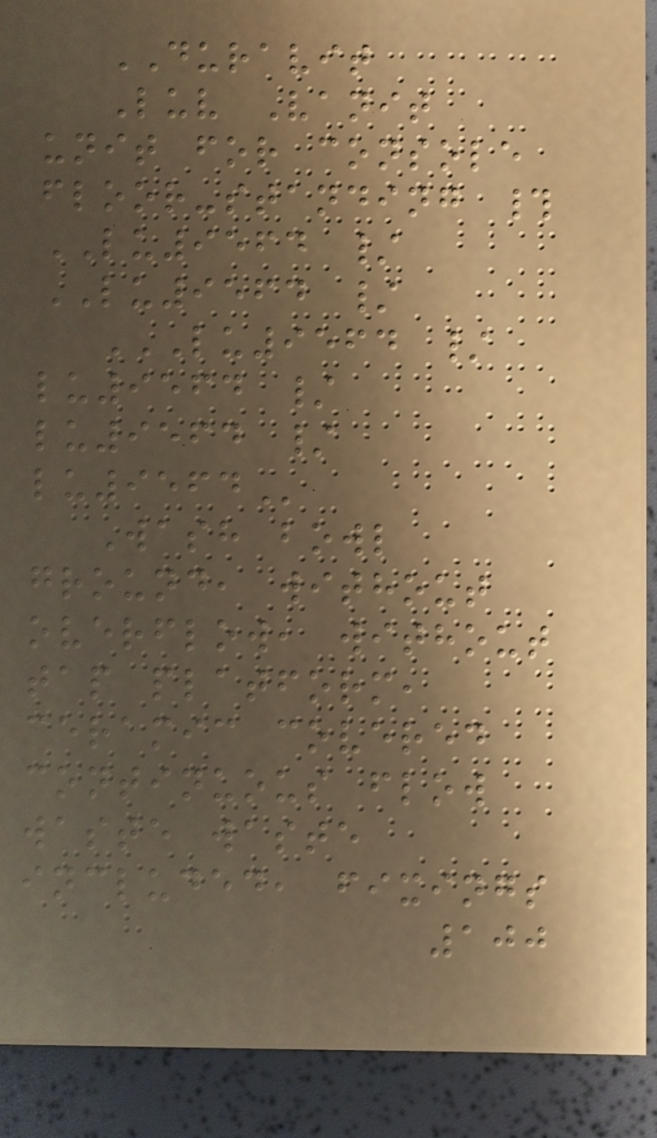DURAVIT
Luv Vanit
unit for console
floor-standing #
LU9564 /
LU9564 /
LU9564 /
LU9564 /
LU9564 /
LU9564
Wash bowl
ground, without
overflow, without
tap platform,
ceramic covered
continuous flow
waste waste
included, fixings
100
